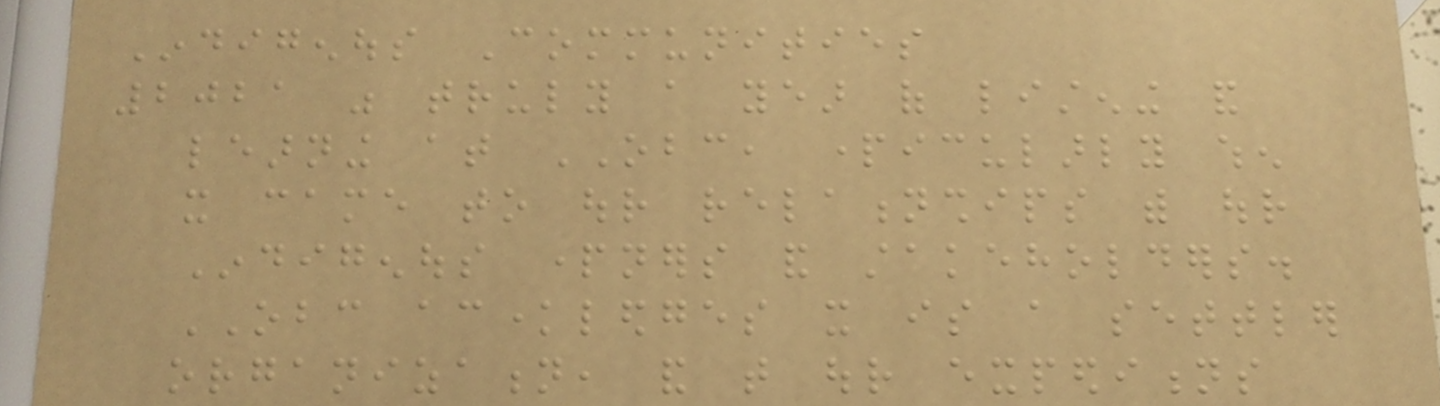Indigenous Communities
2021 was truly a year of listening and
learning at OBC, particularly when
it came to our relationships with our
Indigenous partners and stakeholders.
OBC acknowledges it is a settler
organization, and that our expeditions
